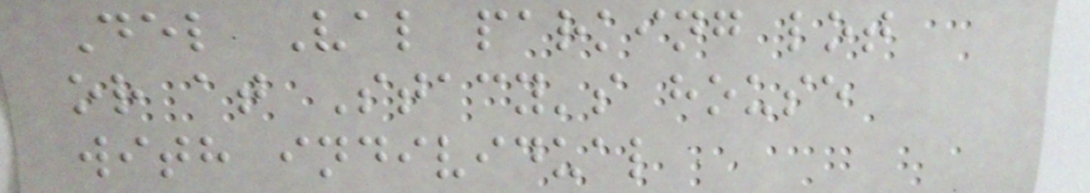Del Val parking lot
or at Stacy's house
with individual
